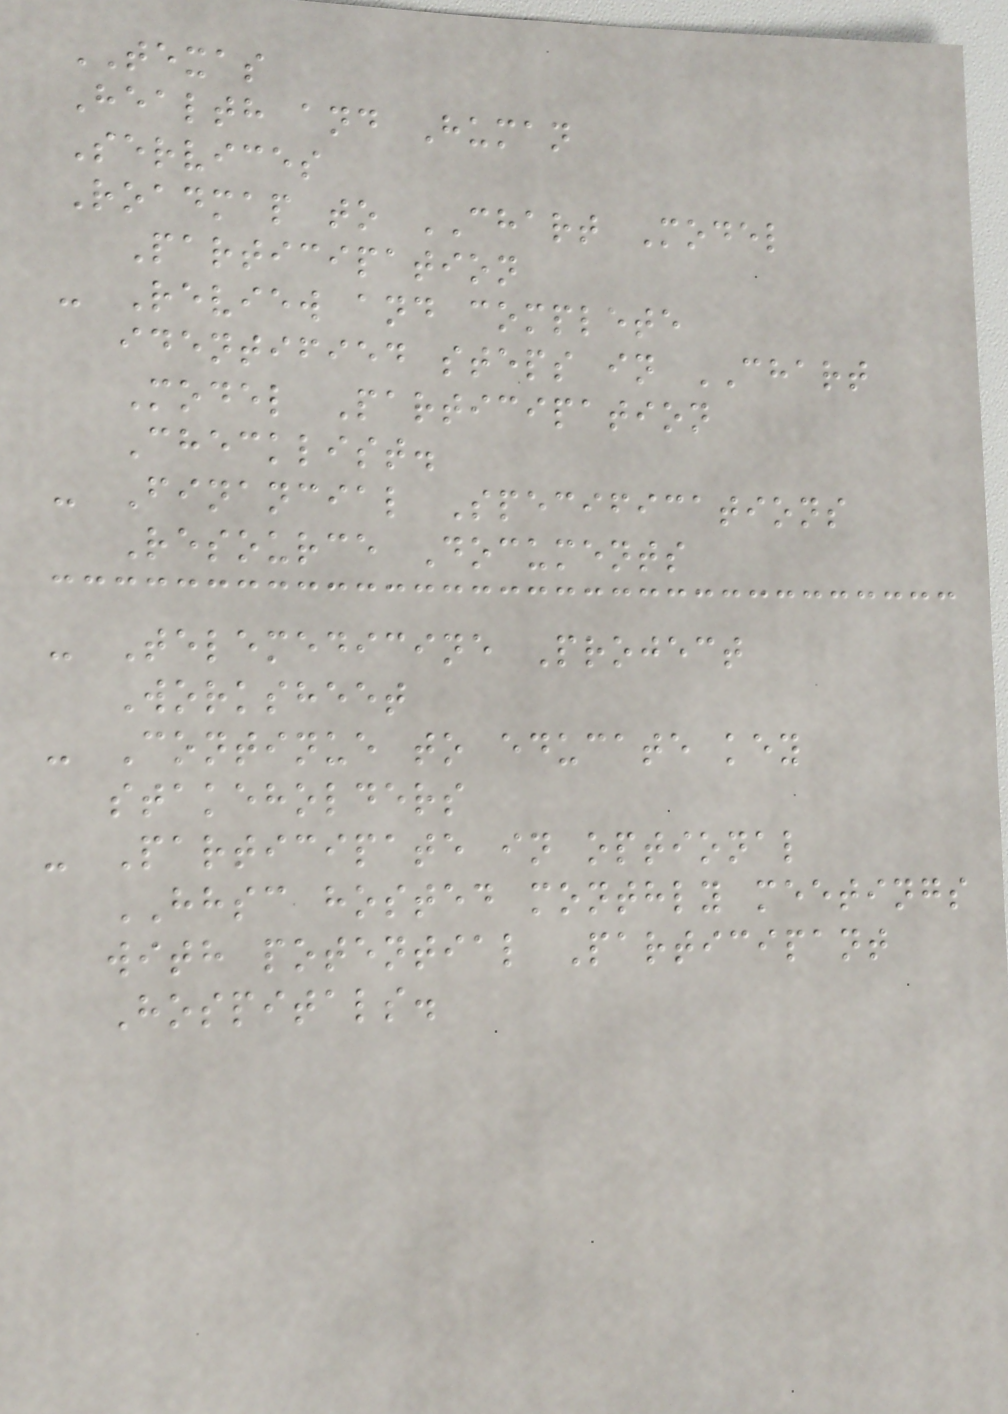TEXAS
Health and Human
Services
Roadmap to CHART Model
Participation
- Review and complete
identified steps in CHART
Model Participation
Checklist.
- Financial Specifications
Resource Documents
- Telemedicine Project
Worksheet
- Continue to educate key
stakeholders
- Participate in optional
HHSC hosted monthly meetings
with potential Participant
Hospitals.
